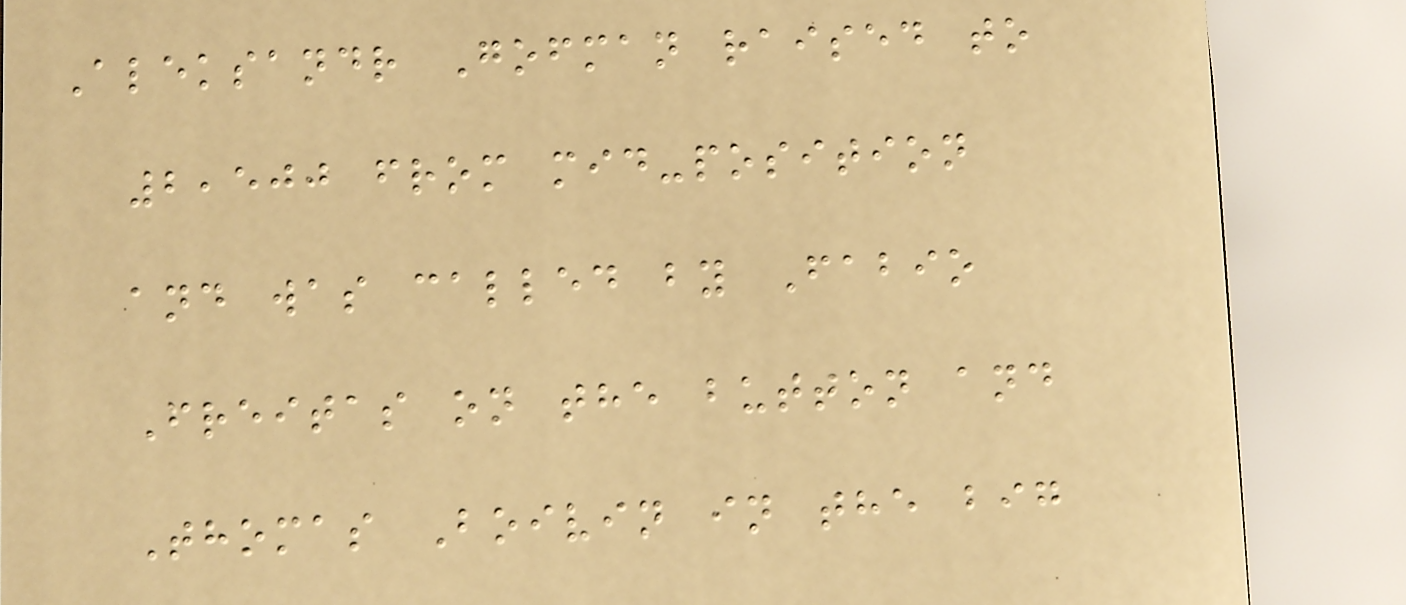Aleksandr Gofman raised to
2,500 from mid-position
and was called by Fabio
Freitas on the button and
Thomas Boivin in the big
